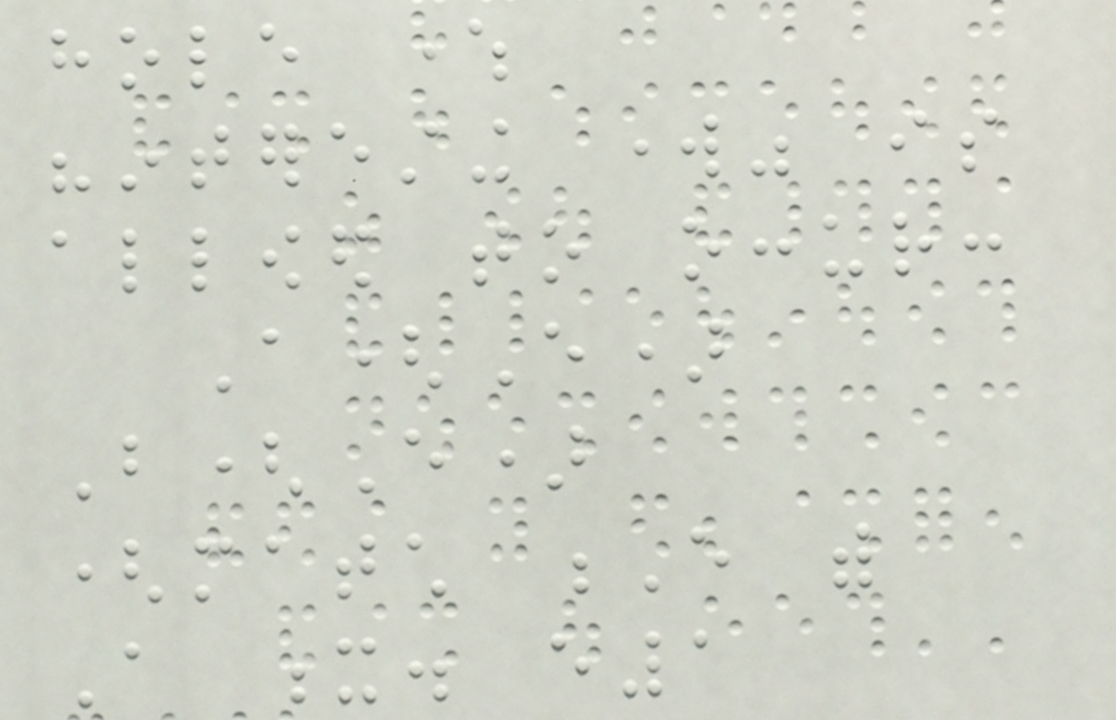hole where
"interesting work" is
allowed to occur:
A(E)
B(E)
(match E with
A x. e1
